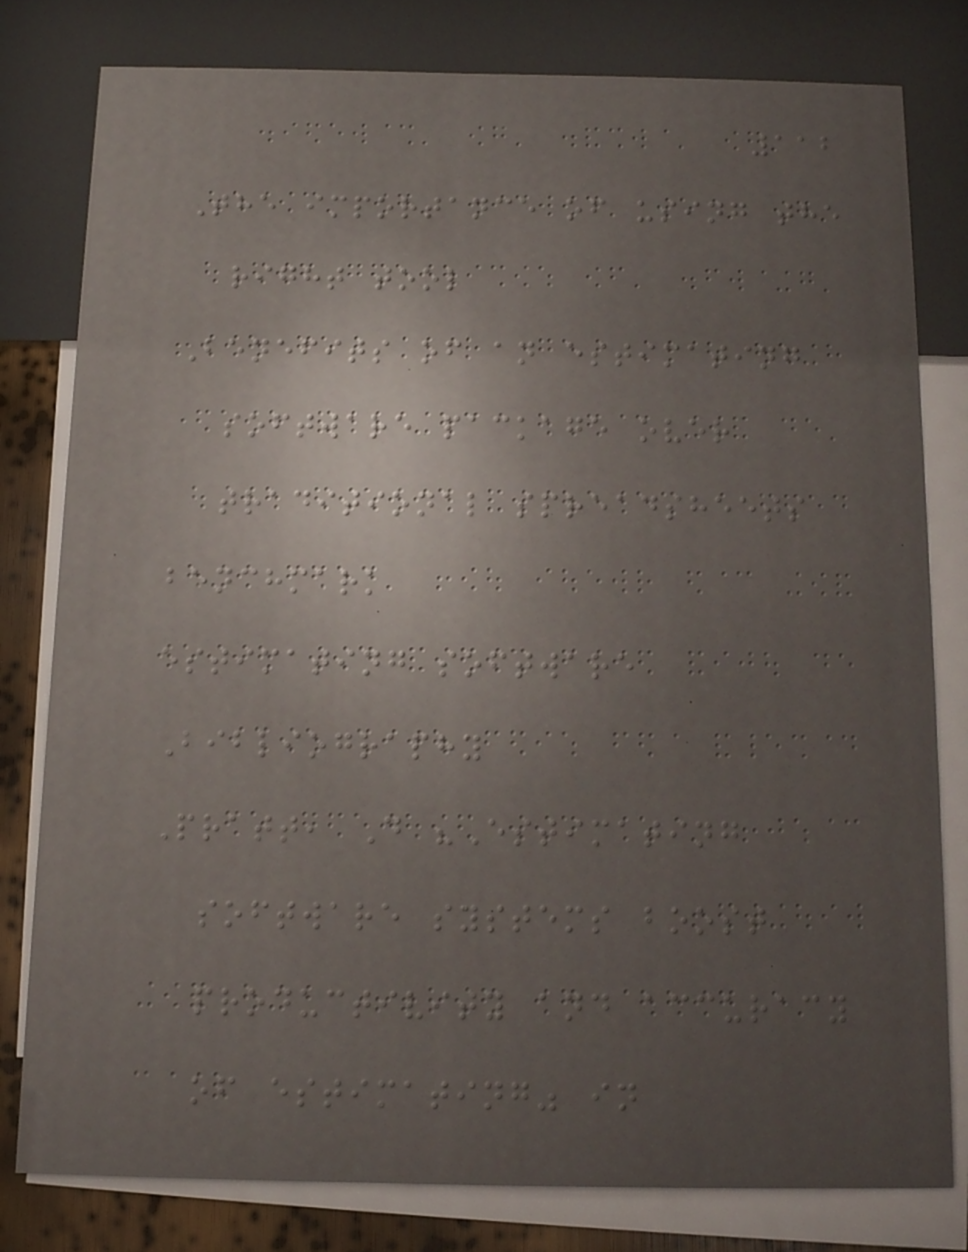112
The importance of using the
right tool
Benefits of an estimating
software package over
traditional spreadsheets
benchmark
estimating software
Bibliography
Pratt, D "Estimating
software systems boost
productivity and accuracy
of estimating" in
